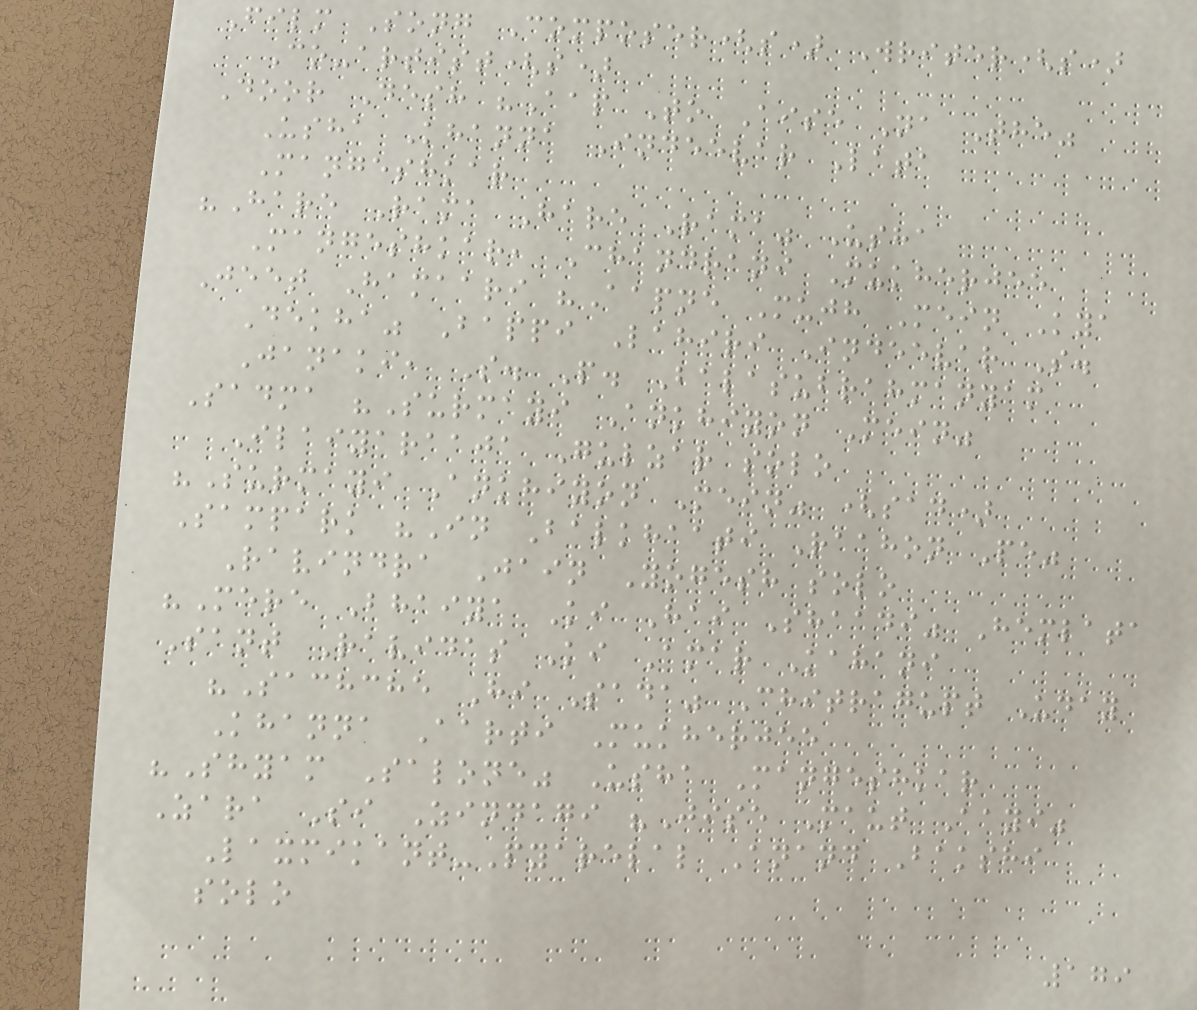Film Song Composer(s) Writer(s)
Co-artist(s)
Door Desh "Aap To Aise Na The"
Usha Khanna Indeevar Lata
Mangeshkar
"Hare Rama Hare Rama" Usha
Mangeshkar, Chandrani Mukherjee
Jeet Hamaari "Aapne Mujh Mein Kya
Dekha" Bappi Lahiri Indeevar S.
Janaki, S. P. Balasubrahmanyam
Sadma "Surmayi Ankhiyon Mein"
Ilaiyaraaja Gulzar solo
"Surmayi Ankhiyon Mein" (sad)
Sampark "In Balkhaati Raahon Pe"
Ravindra Jain Yogesh solo
"Mere Bhaiya Ki Hai Shaadi" Hemlata
Sant Ravidas Ki Amar Kahani
"Sachche Hi Sada" Chitragupt Uday
Khanna Aarti Mukherjee
"Shyam Salone" Usha Mangeshkar
Zara Si Zindagi "Jise Maut Aayi"
Laxmikant-Pyarelal Anand Bakshi
solo
179
